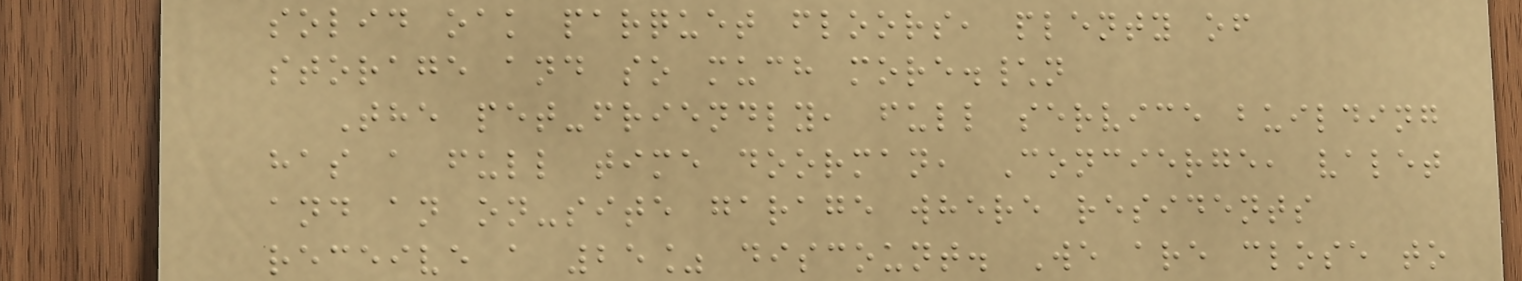solid oak parquet floors, plenty of
storage and so much more.\n
The pet-friendly, full service building
has a full time doorman, Concierge, valet
and an on-site garage where residents
receive a 25% discount. We are close to
